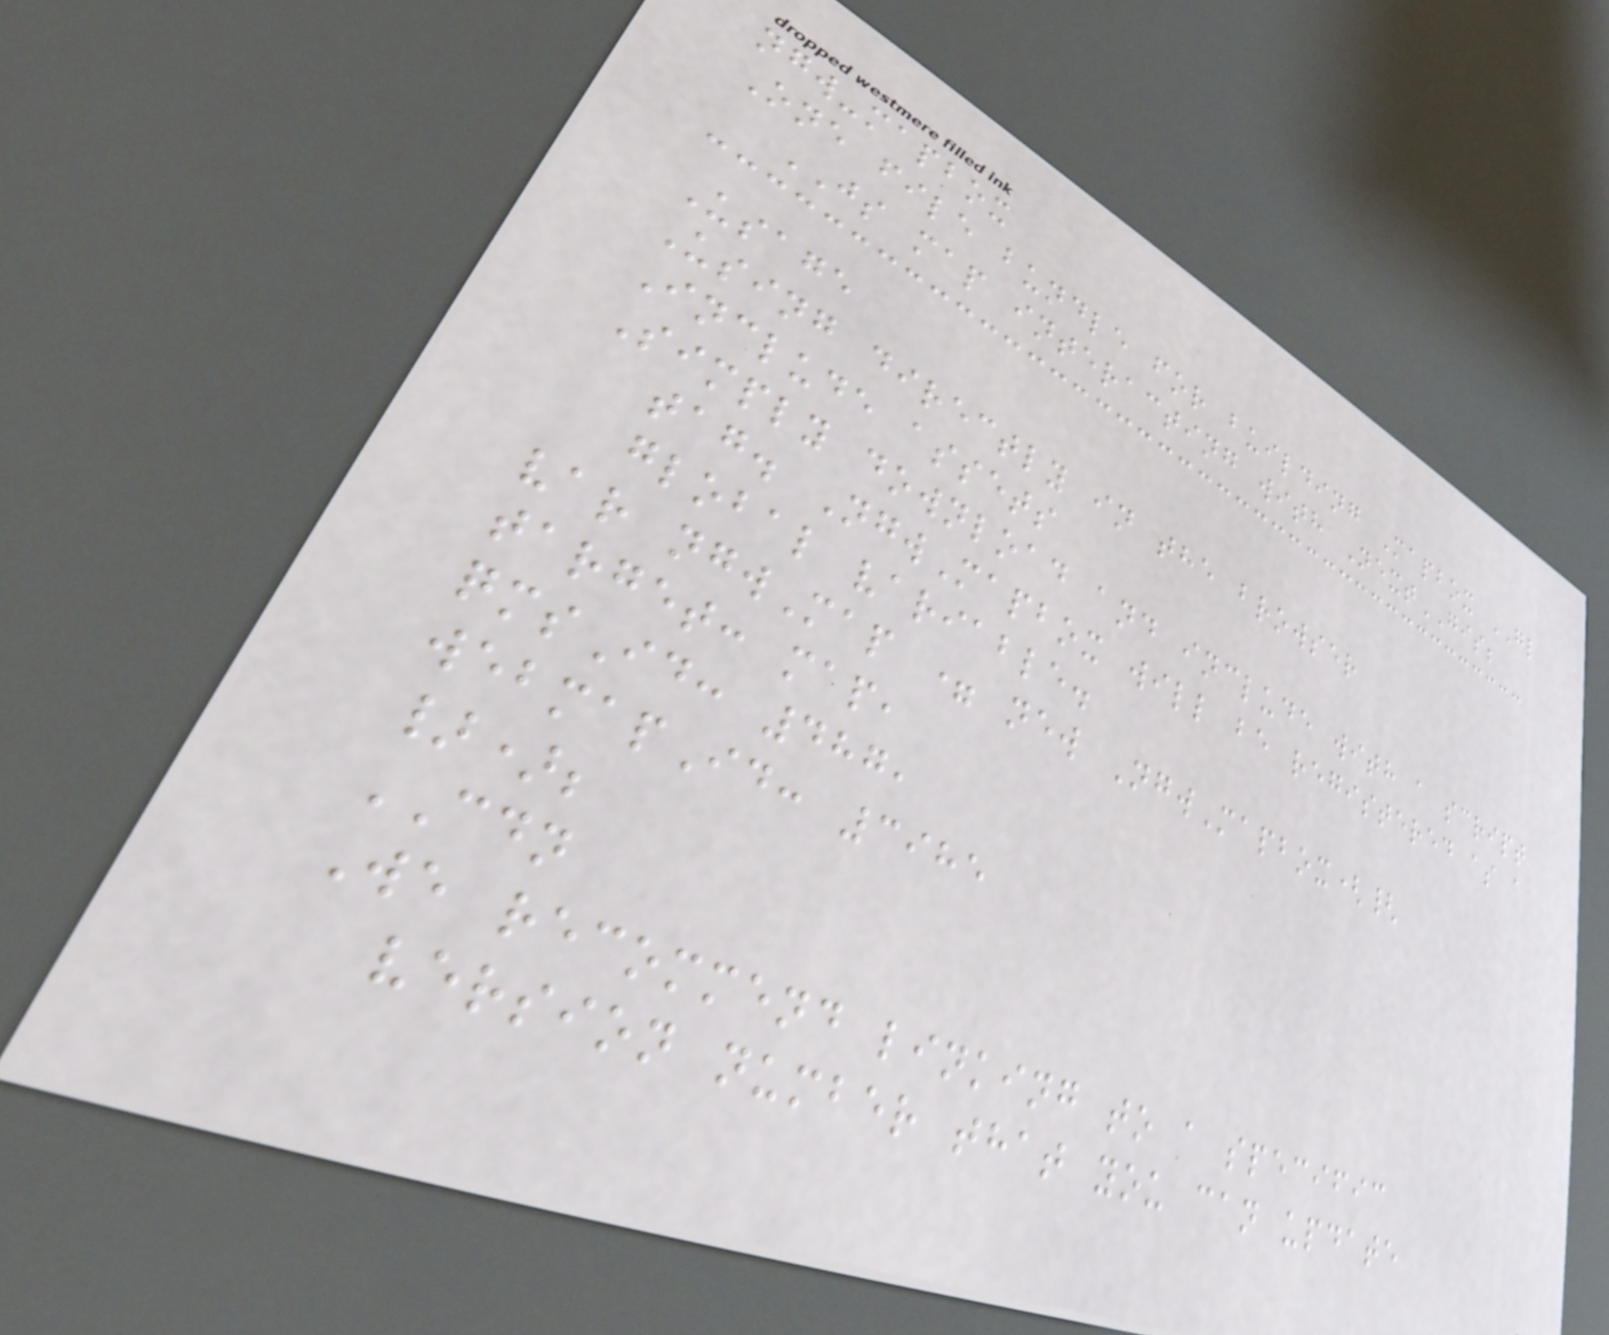ngw-mapbox
One file bundle for building Mapbox GL
JS map interacting with NextGIS;
Usage
Using directly in the browser
Include assets
Simply download and include with a script
tag. NgwMapbox will be registered as a
global variable.
var ngwMap = new NgwMapbox({
target: map,
qmsId: 487,
webmapId: 3985
});
CDN
We recommend linking to a specific
version number that you can update
